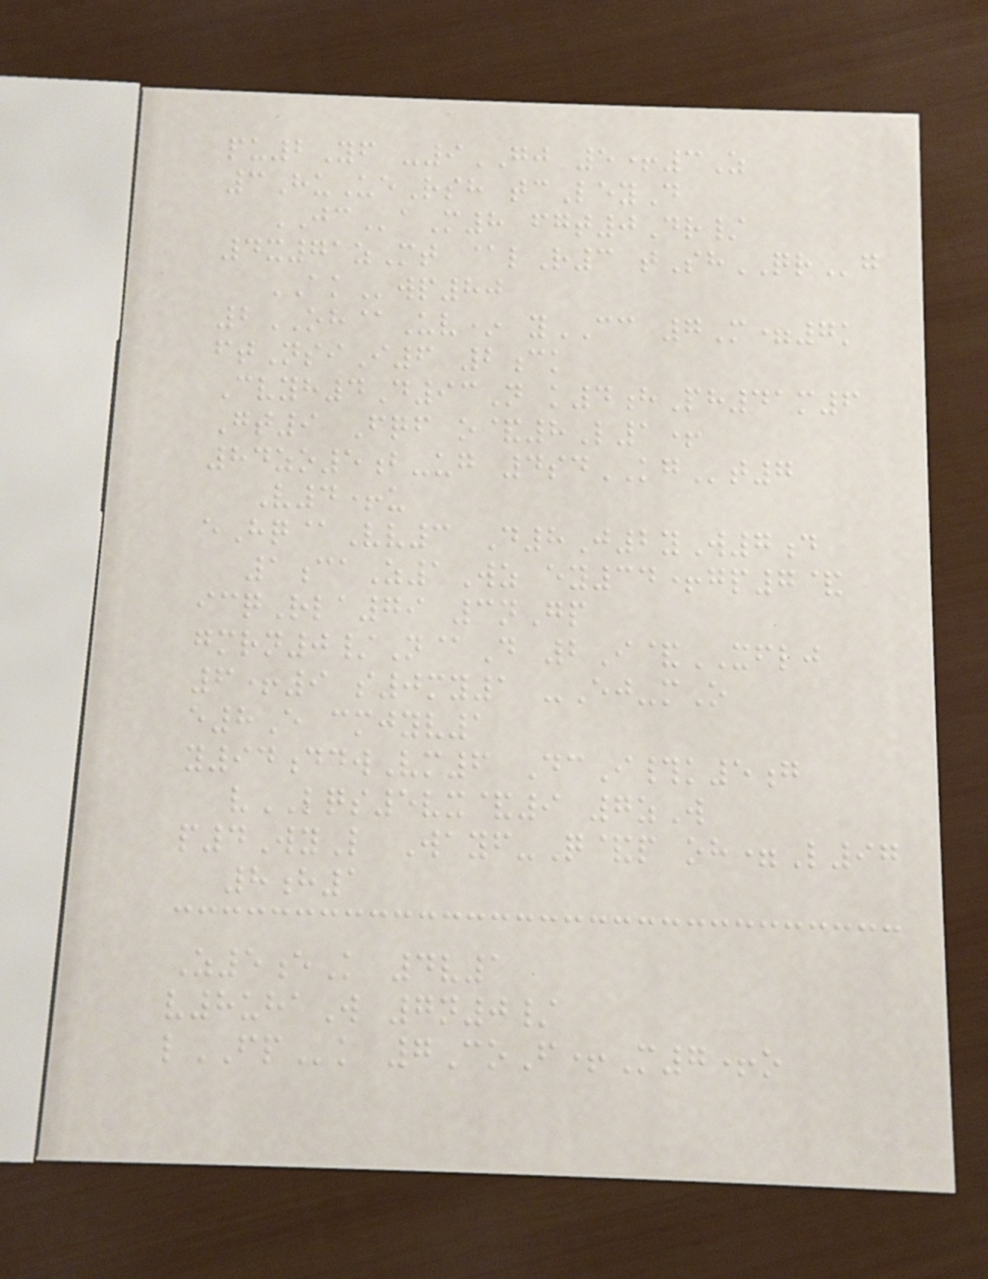pu2Yf -9GJ 5+3Z
3HuUeRsh tcLeyD
JCaM8 fgt0Dr/
4x71zMt @lR3 tShQRg
AKwp80
2OH@Uv* yCC 7M=7k
ftNsiI6 2ck
Cvyh4D93N k4hPh41m6
Gt9 Fqf o&8L1+
84zo5b-ug 4sdKGt7
V4+u
eHq@Vv3 D8J2yW7d
1caZ1Wz ey34+gp7&
icqRla79 3nGp
gmrn0/N@D 2I&XFLJ
6+9 s0my1 -Ej-mO
e8E cmjyv1
y94ddwVm6 DcI#k5g
vLQS5vx&9 7zW
p4WyL Wayf-Q&p oh=L97
8h1
Z5eK 4v1
v8uhaW 7n0/
lFPk 7CoF+M7+o
